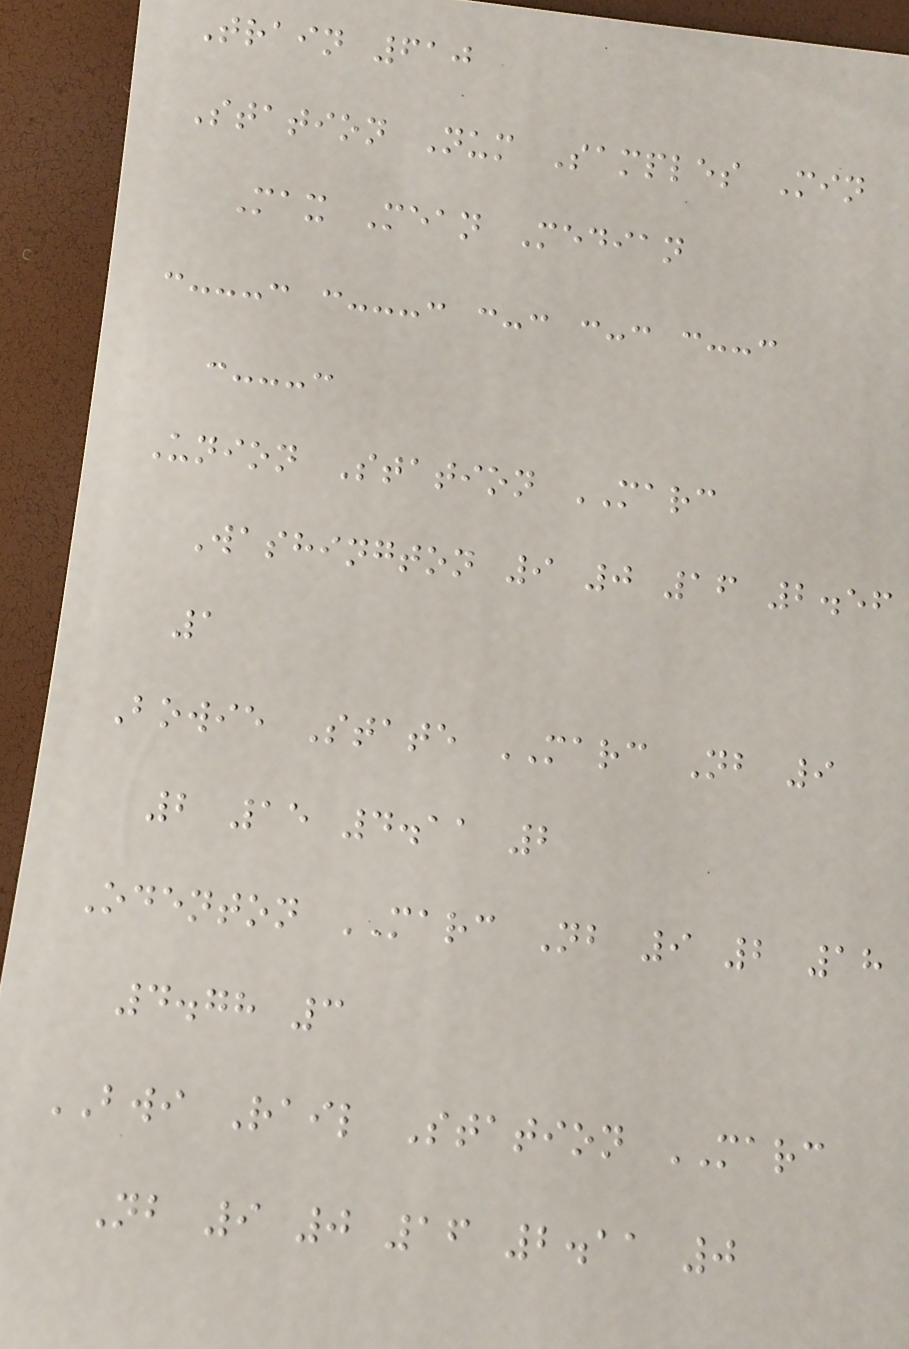Train 610
Station Num Samples Min
Max Mean Median
:---: :---: :-: :-: :--:
:---:
Union Station MARC
Washington 9 0 16 2.56
1
Bowie State MARC Nb 9
2 15 4.11 2
Odenton MARC Nb 9 2 18
4.78 3
BWI Rail Station MARC
Nb 9 0 16 2.11 0
